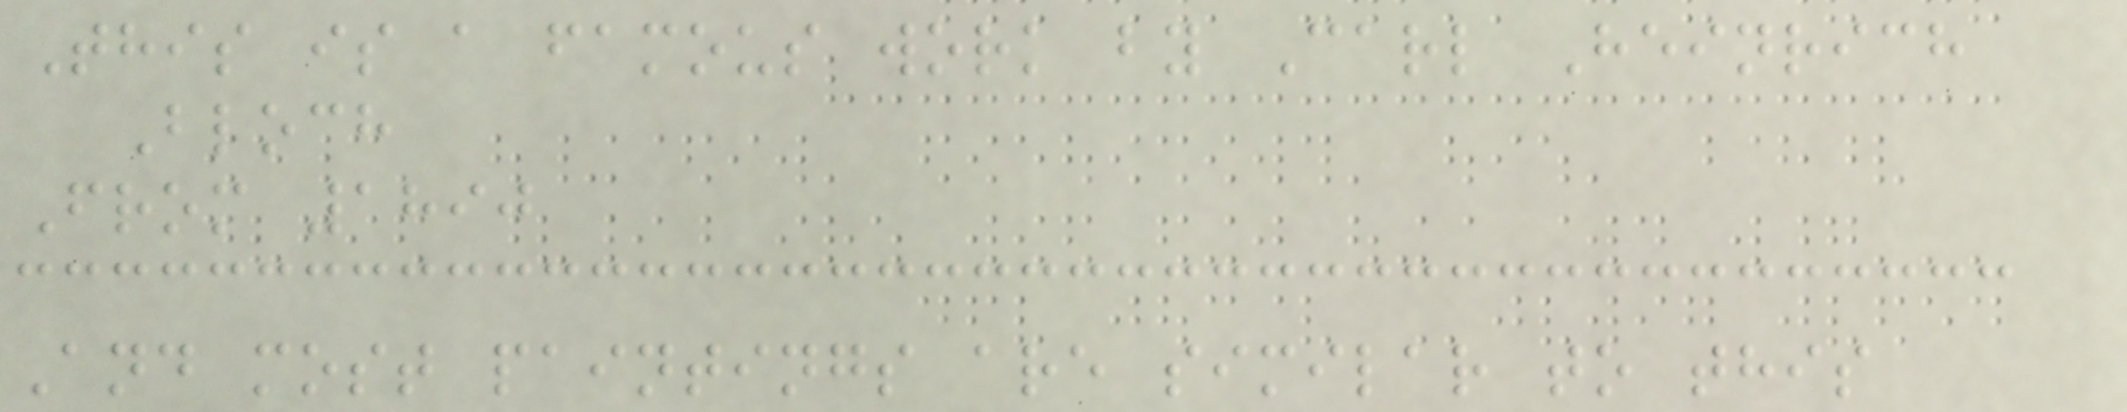This is a famous work by Carl Heinrich
Bloch
From 1890
And most paintings are similar to this
